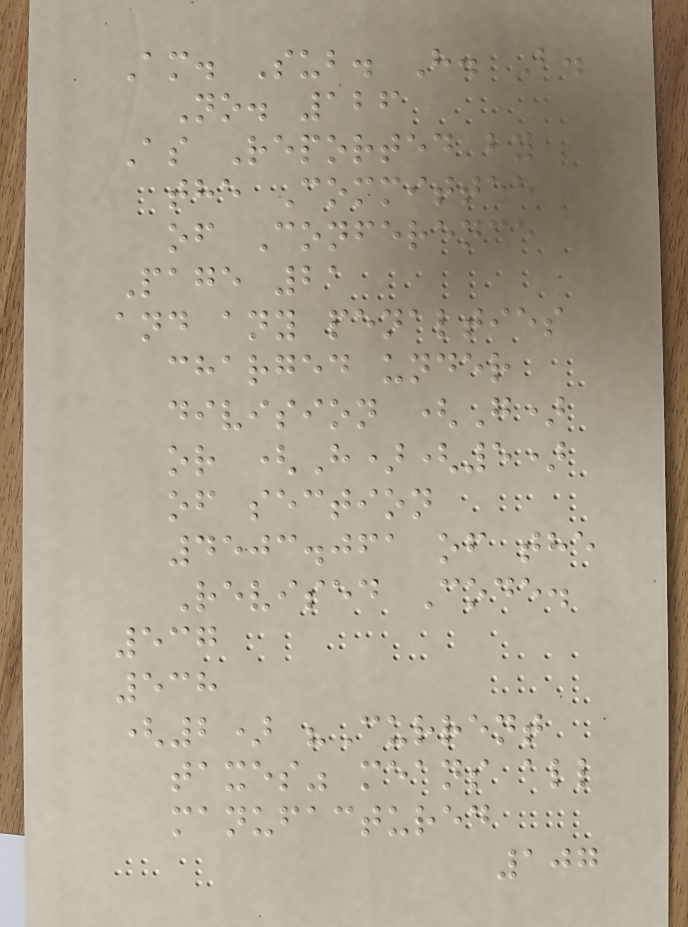Am. Sub. H. B.
No. 126
As Reported by
the Committee
of Conference
Page 21
and any penalties
charged under
division (G)
or (H)(5)
of section
4503.061 of the
Revised Code.
537
538
(2) "Current
taxes" means all
manufactured
107
